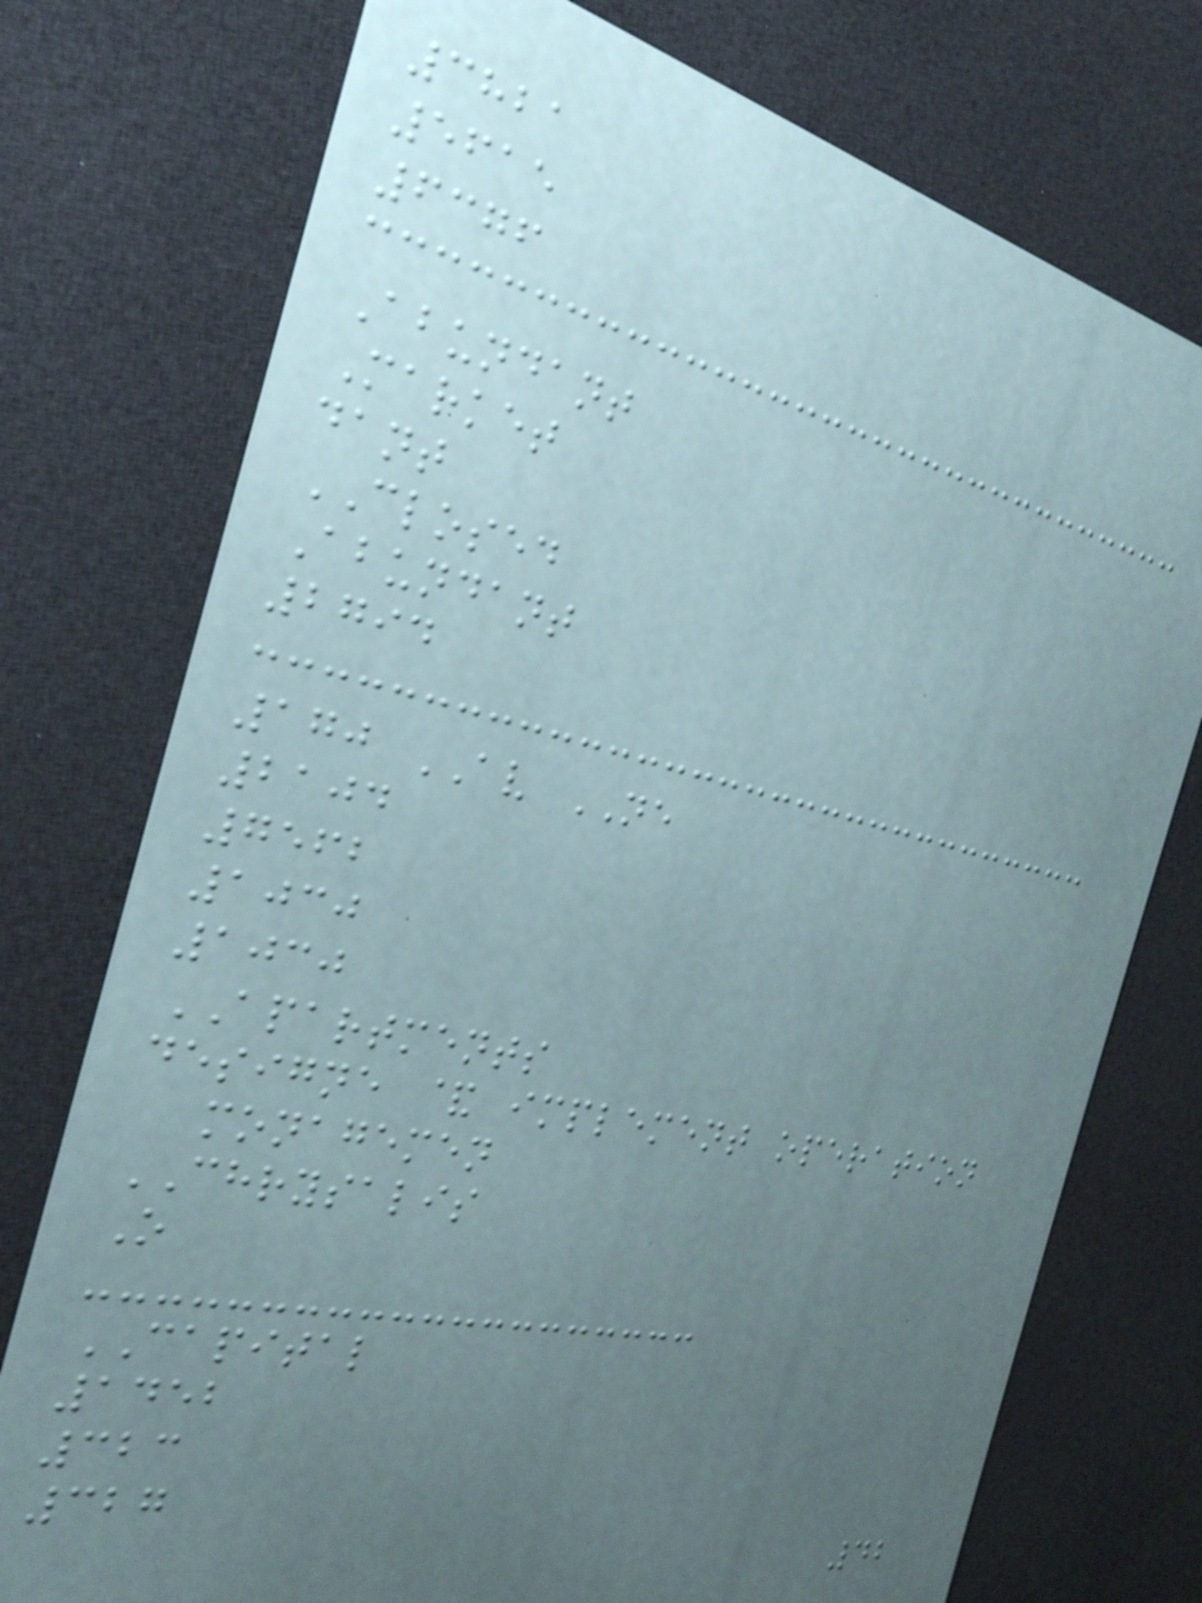3821
5615
6376
Abundant
Market
dant
CLOSED
Abundant
2794
170 AV NE
2104
7562
1030
1030
APARTMENTS
designe & implement operation
monagemen
CHRYSALIS
O
CAPITAL
1452
323
327
42
